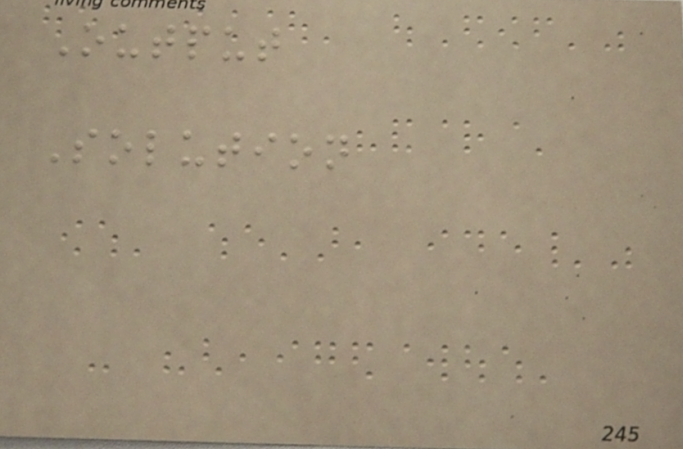Output
Solution
